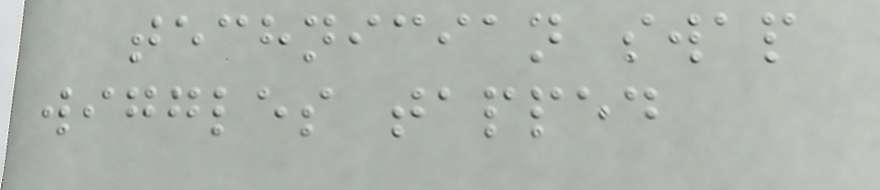technician swap
wiggles tapped
